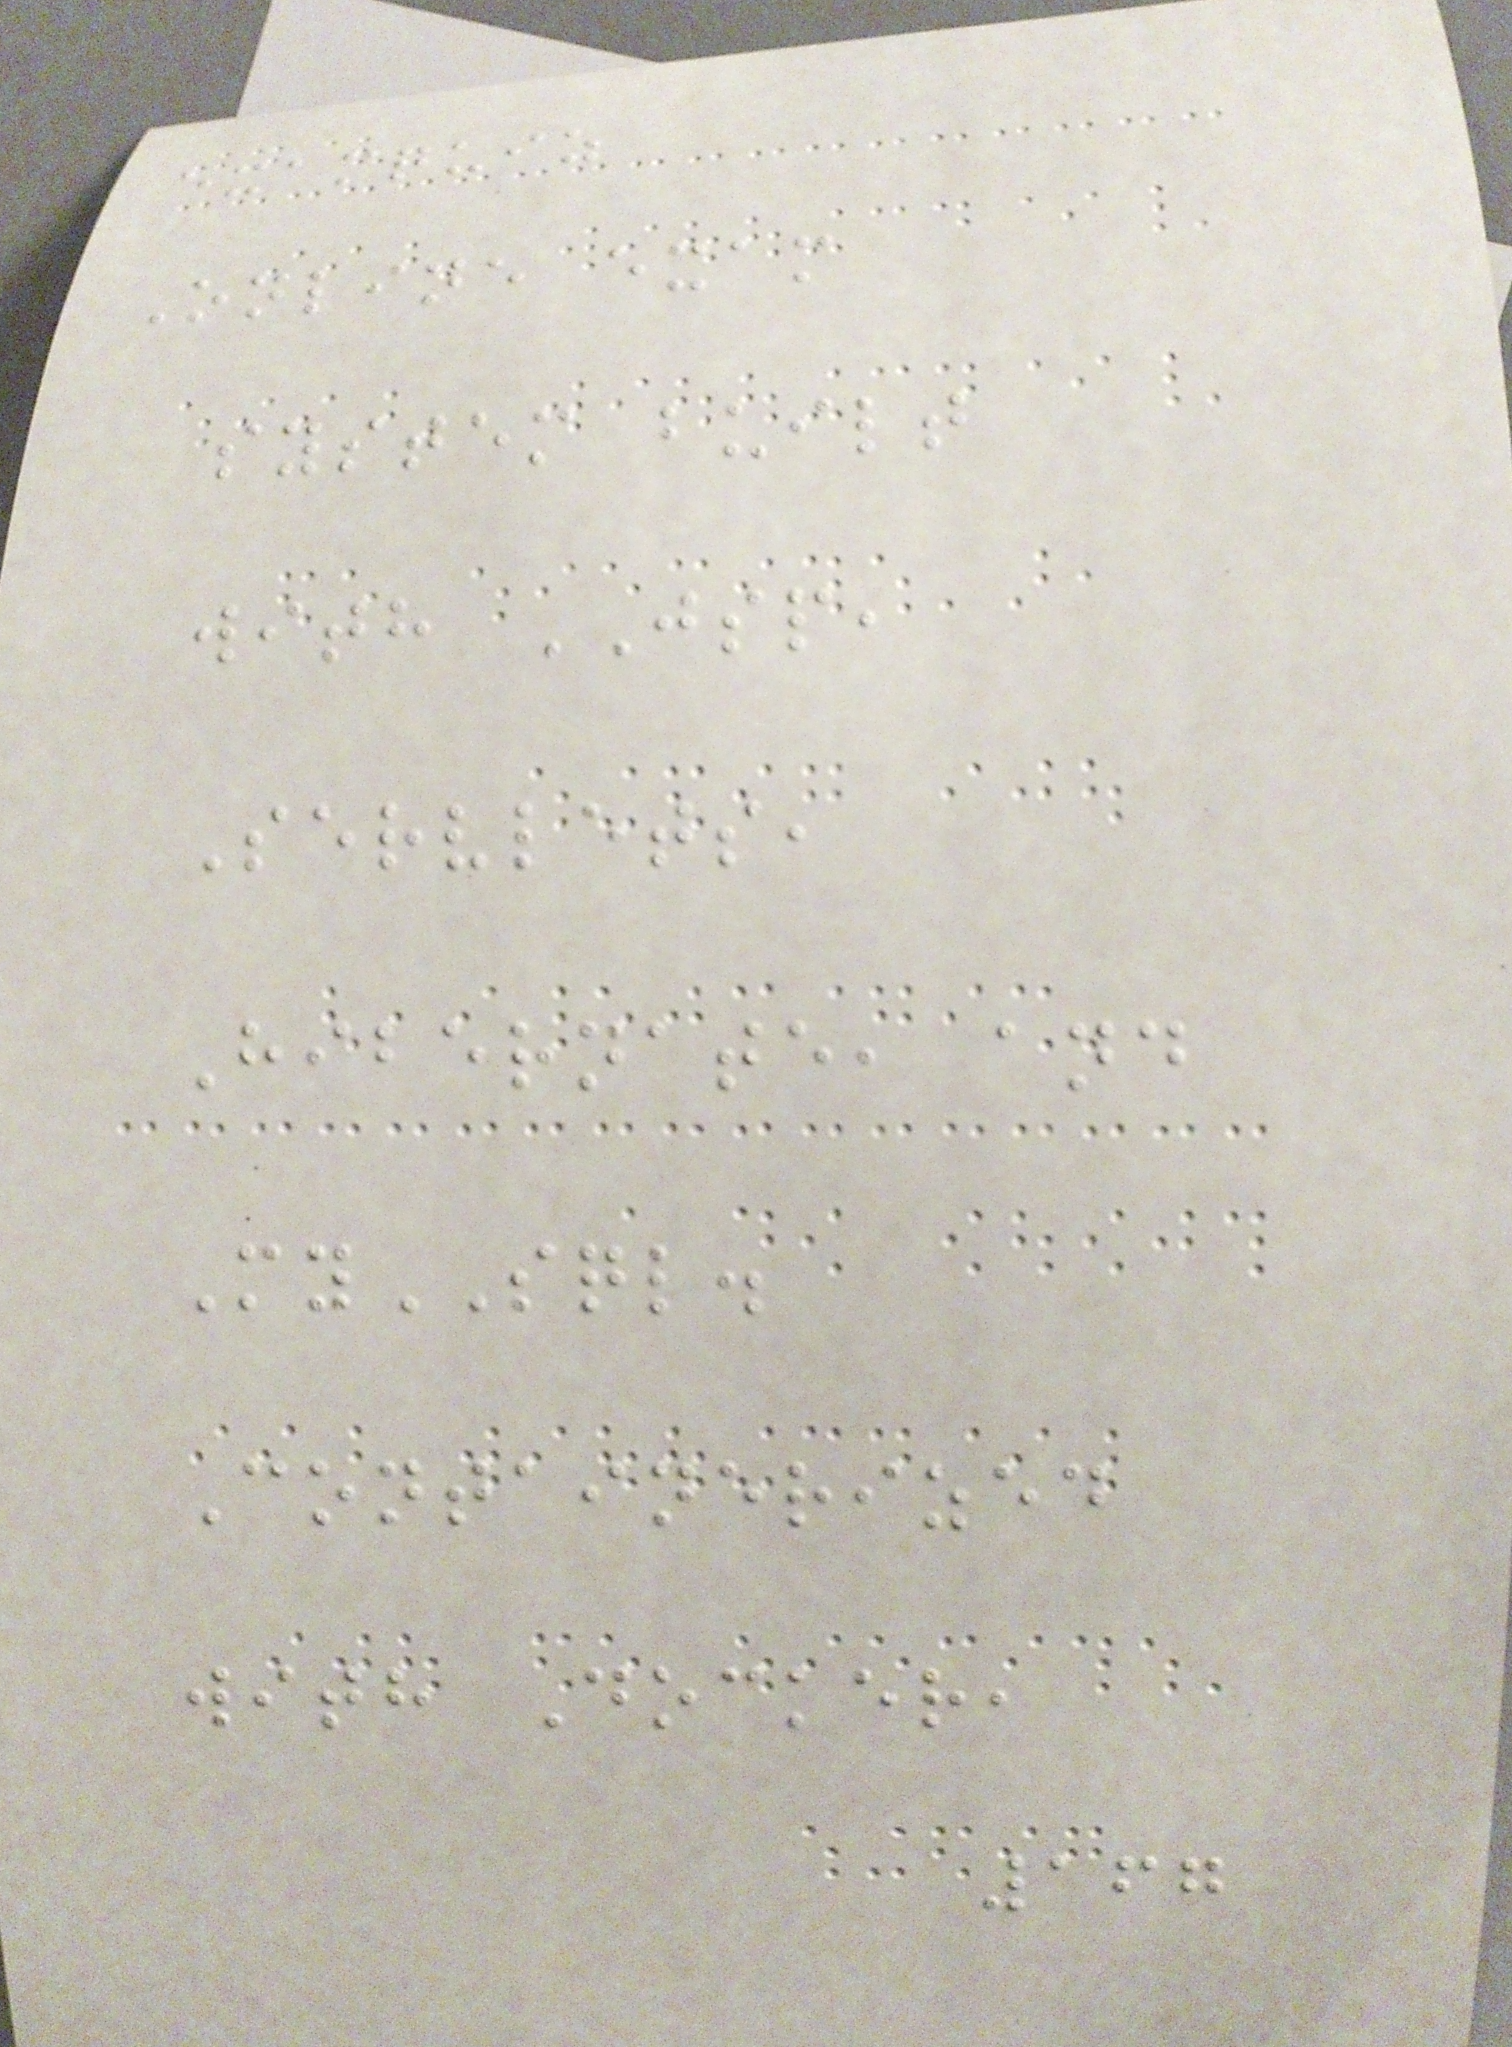examquiz
Online exam
system built
with JSP,
Servlets,
Hibernate, and
MySQL.
Containerized
with Docker,
167
